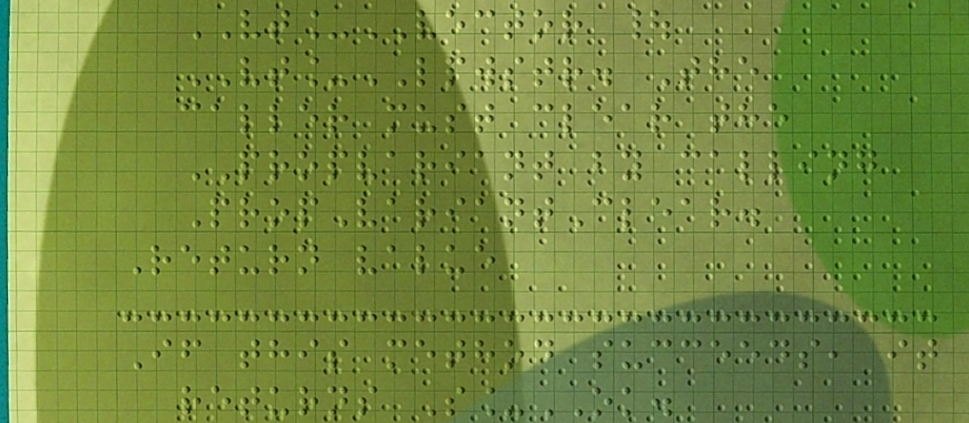VT_VECTOR |
VT_LPWSTR. The
caller must clear the
PROPVARIANT by calling
PropVariantClear.
Return value
If this method succeeds, it
returns S_OK.
